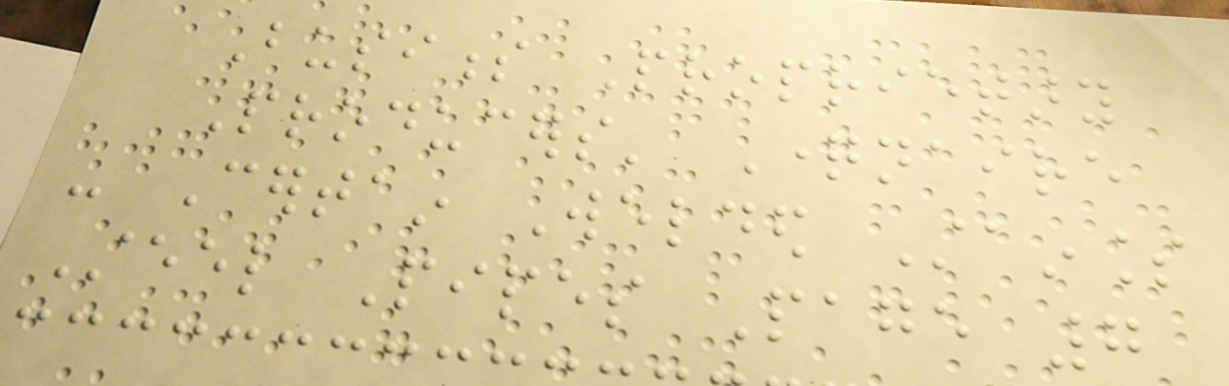Business Proprietary
Producers' Questionnaire
- Certain Welded Stainless
Steel Pipes Page 7
